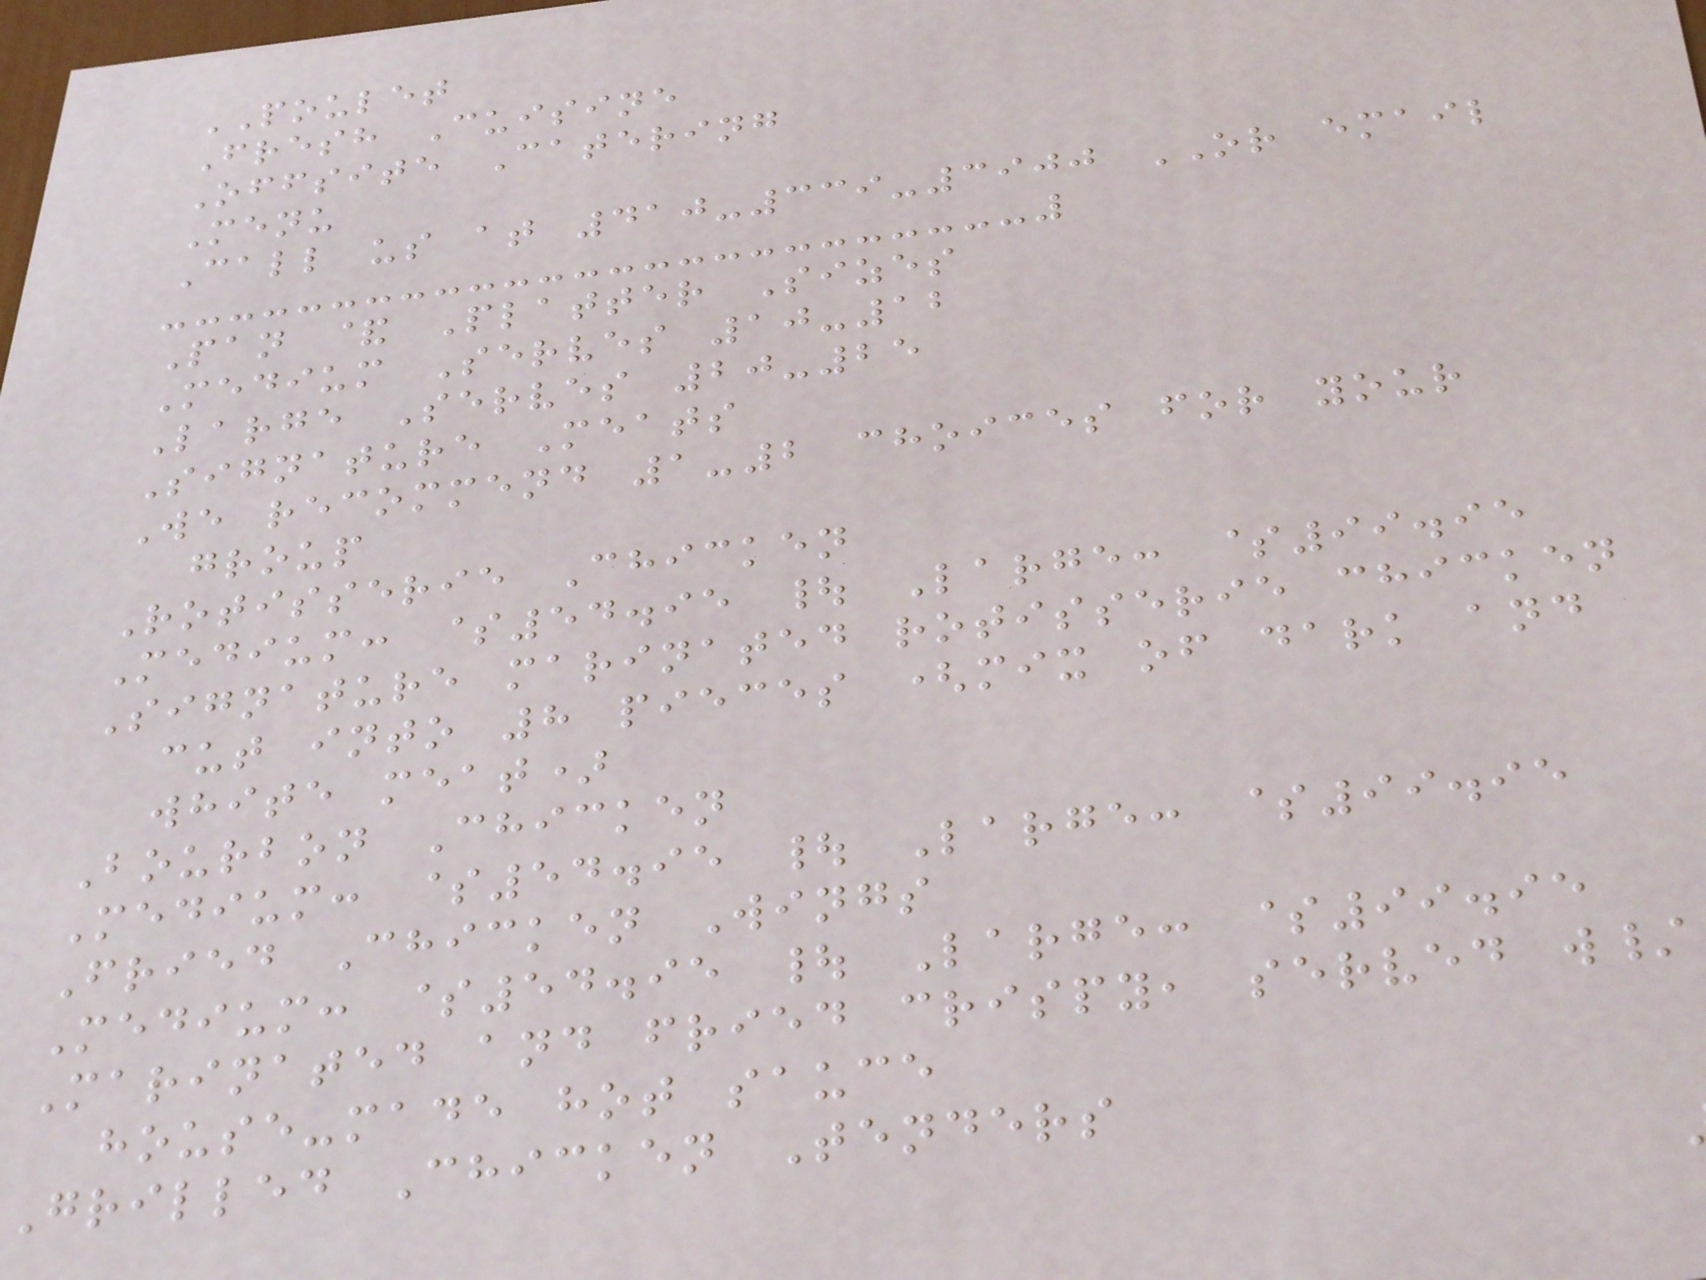POULET
Fresh Cuisine
Offsite Catering
Menu
Call us at 410-339-3900 OR email
Pan & Platter Sizes
Medium Serves 10-12
Large Serves 20-25
Signature Meats
We recommend 1-2 choices for your
group
Rotisserie Chicken
Medium: $54.95 | Large: $99.95
Signature marinated rotisserie chicken
cut into 8 pieces (mix of dark and
white meat)
Bourbon Chicken
Medium: $54.95 | Large: $99.95
Fried Chicken Wings
Medium: $54.95 | Large: $99.95
Marinated and fried crispy, served w/
house-made hot sauce
Grilled Chicken Tenders
